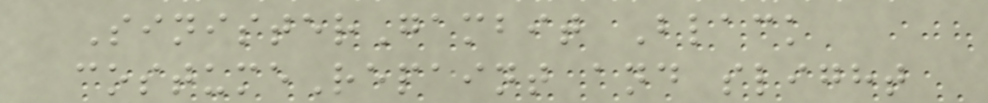SinisterGambit Black
costumeRepaint and slight
